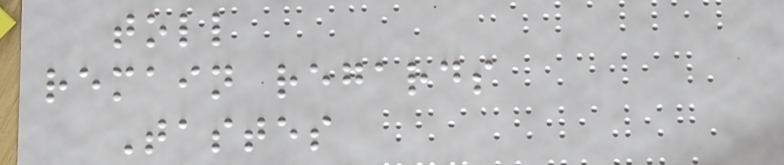toll
remain regards
Tastes
